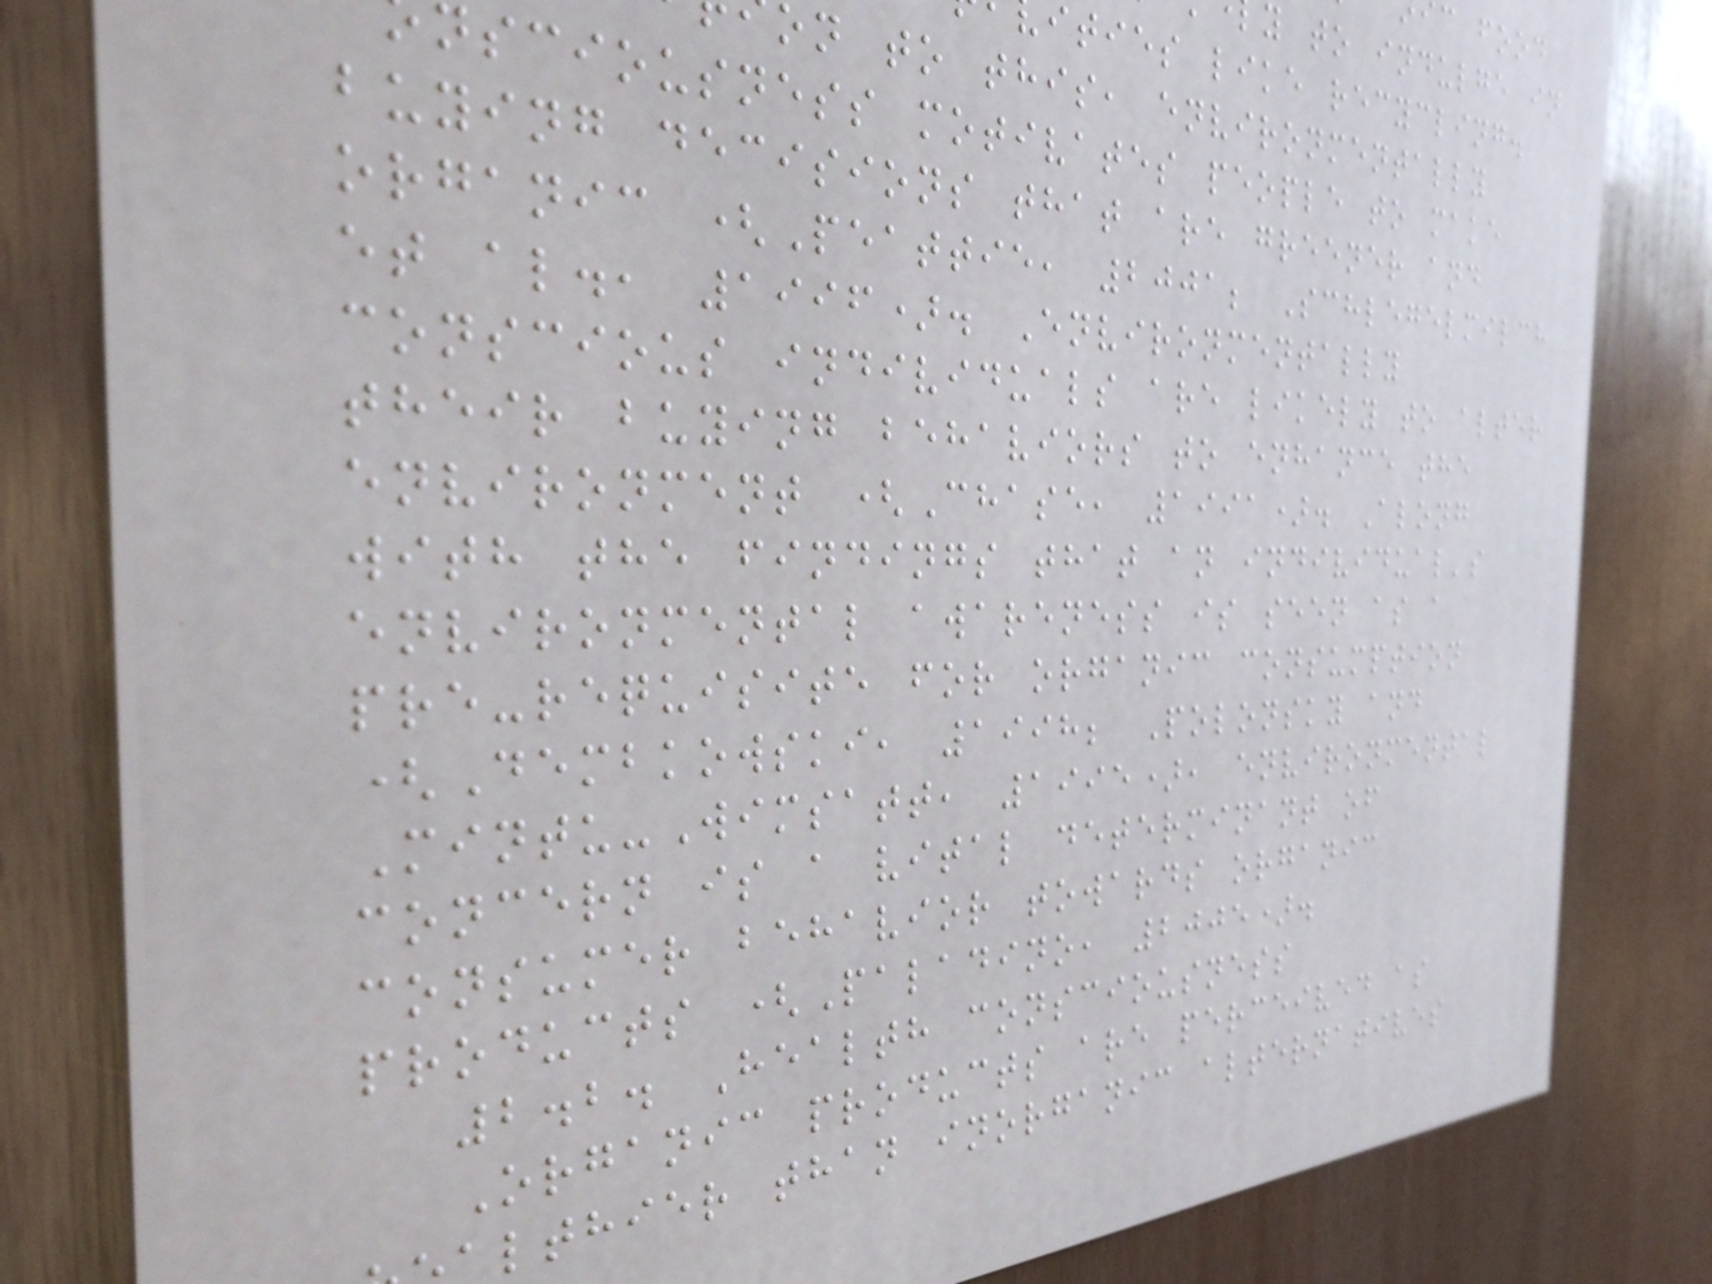y to indulge in
ities like recycling.
on to this, environmentally
nsciousness motivates people to make
buying decisions that are greener and
organic (Peattie, 2001; Schlegelmilch
et al., 1996). Environmentally
conscious individuals are likely to alter
their buying behaviors to enhance the
environment (Chase, 1991). Along
with the findings that an individual's
environmental awareness is seen as a
pre-requisite for organic consumption
(Dembkowski, 1998; Polonsky and
Mintu-Wimsatt, 1995), environmental
concern is a vital determinant of
consumer behavior towards organic
products (Paladino, 2005).
2.2. Health consciousness
Organic products are perceived as
lthier than inorganic alternatives
